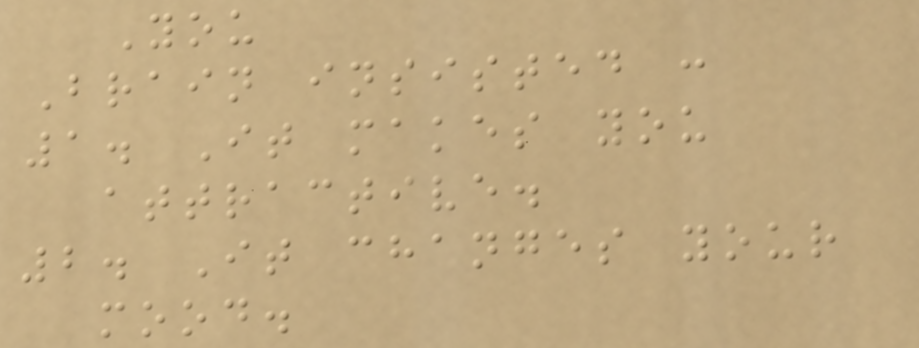You
Brain insisted :
1. It makes you
attractive.
2. It changes your
mood.
